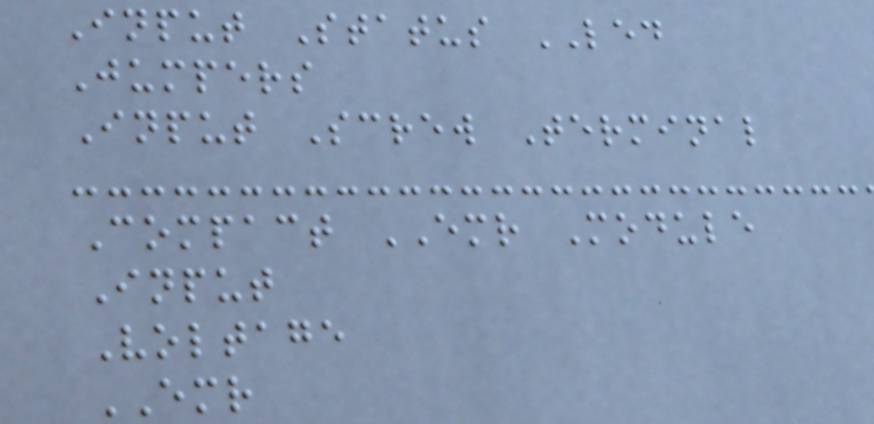Input Status LED
Jumpers
Input Screw Terminal
Compact EMR Module
Input
Voltage
EMR
